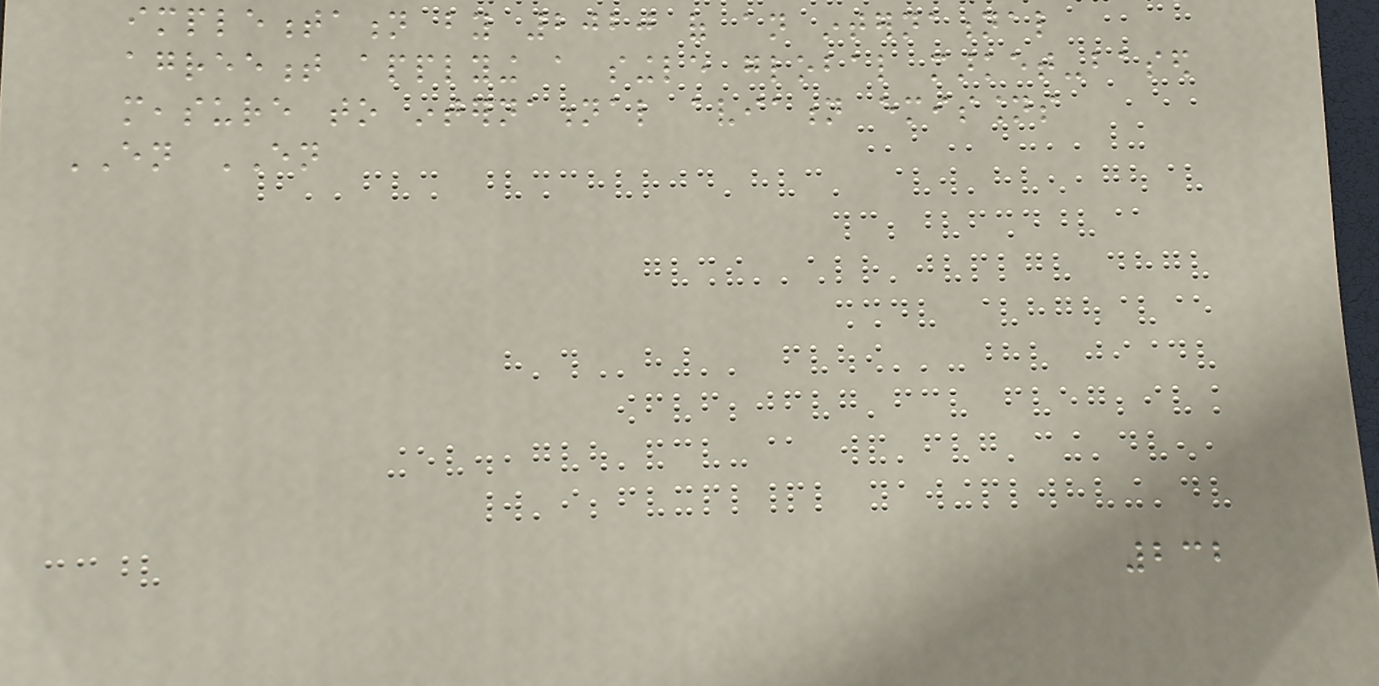implementation by 2020 of an international
agreement applying a single global market-based
measure to international aviation emissions
EN EN
232
